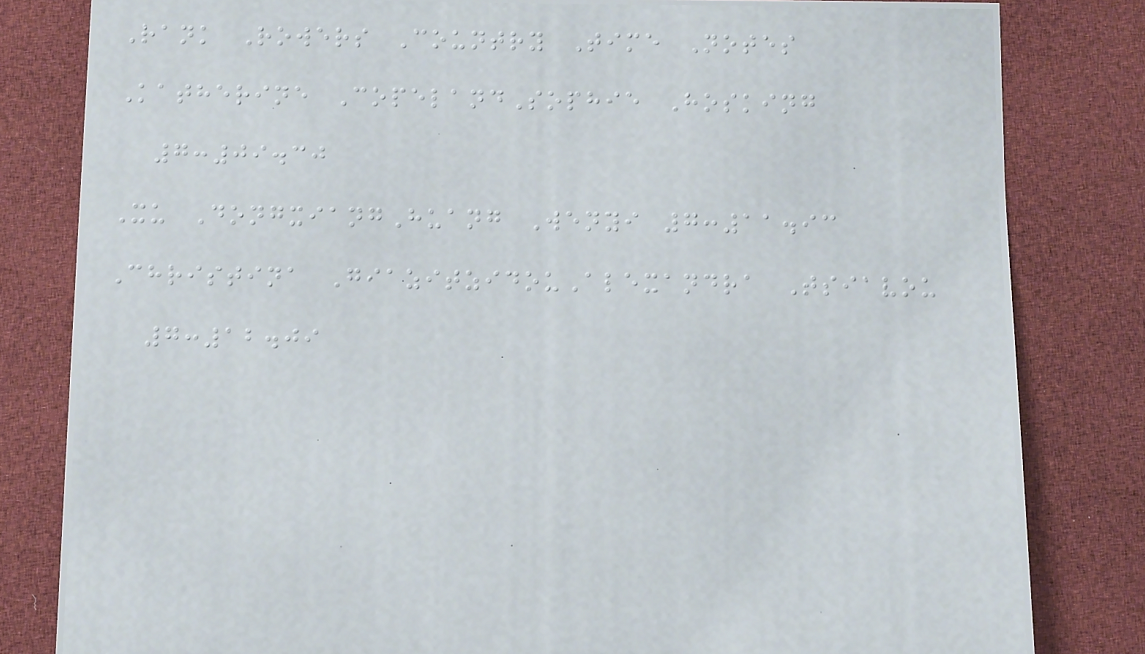Rank Rowers Country Time Notes
Katherine CopelandSophie Hosking
7:09.30
Xu DongxiangHuang Wenyi 7:11.93
Christina GiazitzidouAlexandra Tsiavou
7:12.09
